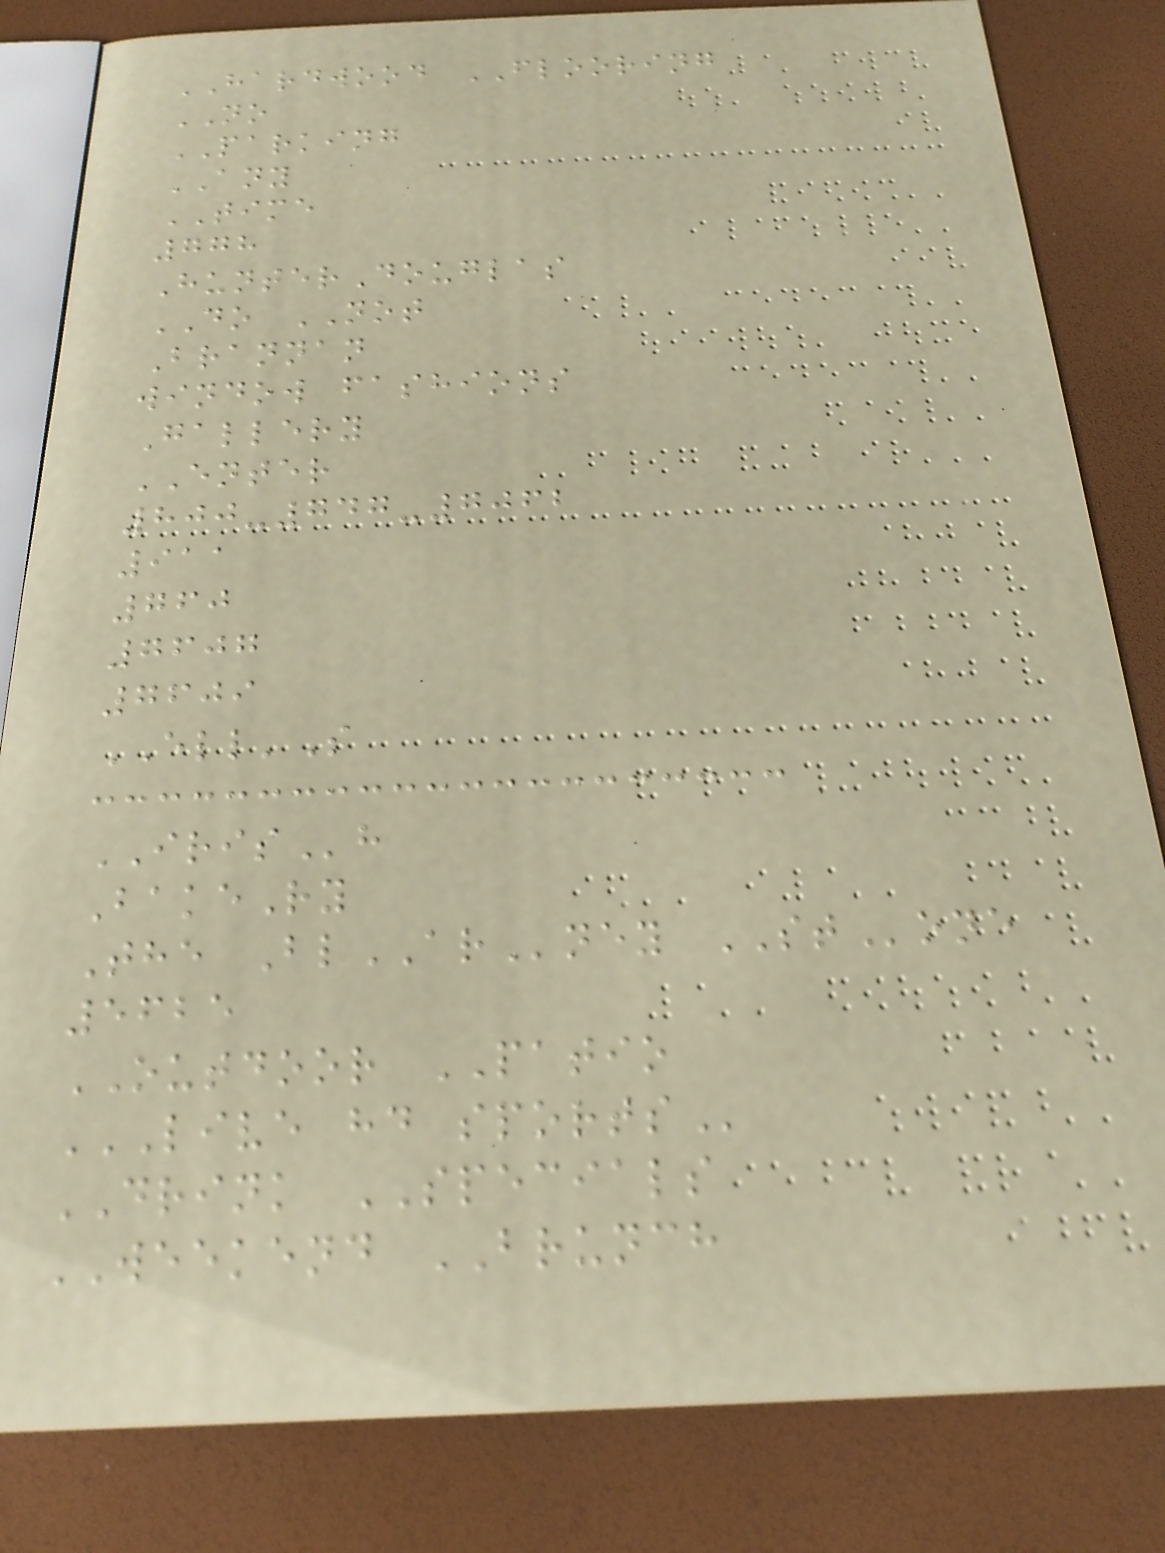HARDWOOD FLOORING
NO
PARKING
ANY
TIME
778
HunterDouglas
DO NOT
Brannan
window fashions
Gallery
ENTER
800-747-7062
911
760
7607
7609
ELL'S
IRISh
BakeRy
The BlARney STone
5625
OUTDOOR PATIO
LIVE HD SPORTS
DRINK SPECIALS
WEEKEND BRUNCH
